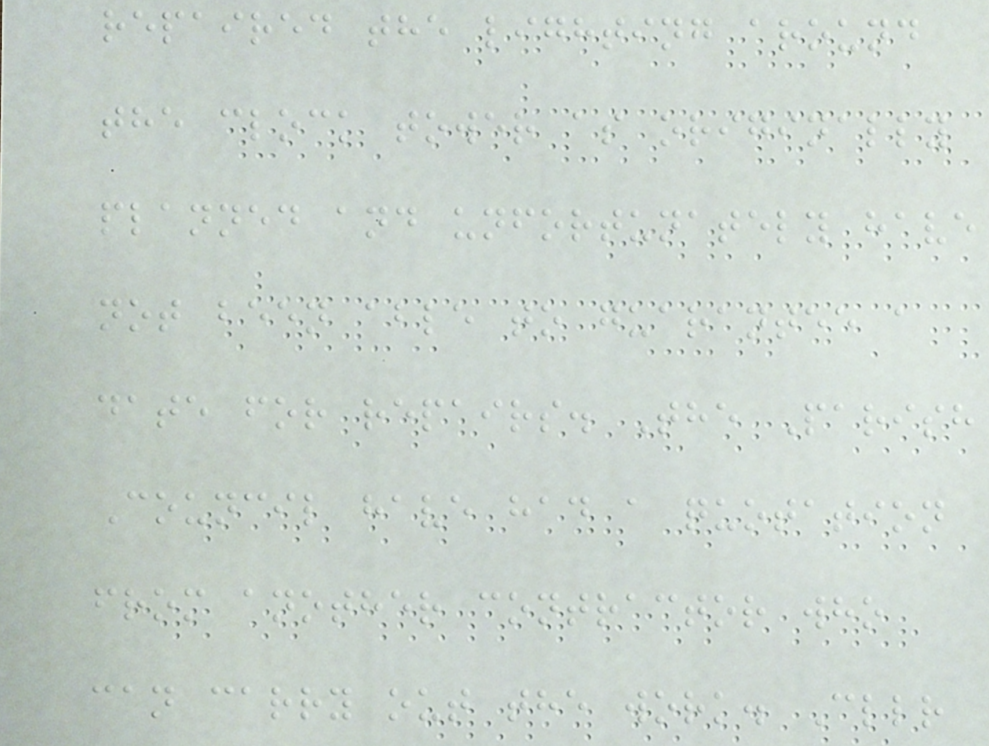repaired the lighting around
the clock tower as originally
planned and unfortunately have
not been able to guarantee a
date for repairs. The Parish
Council have had a quotation
from another contractor who
can carry out the work. Cllr
